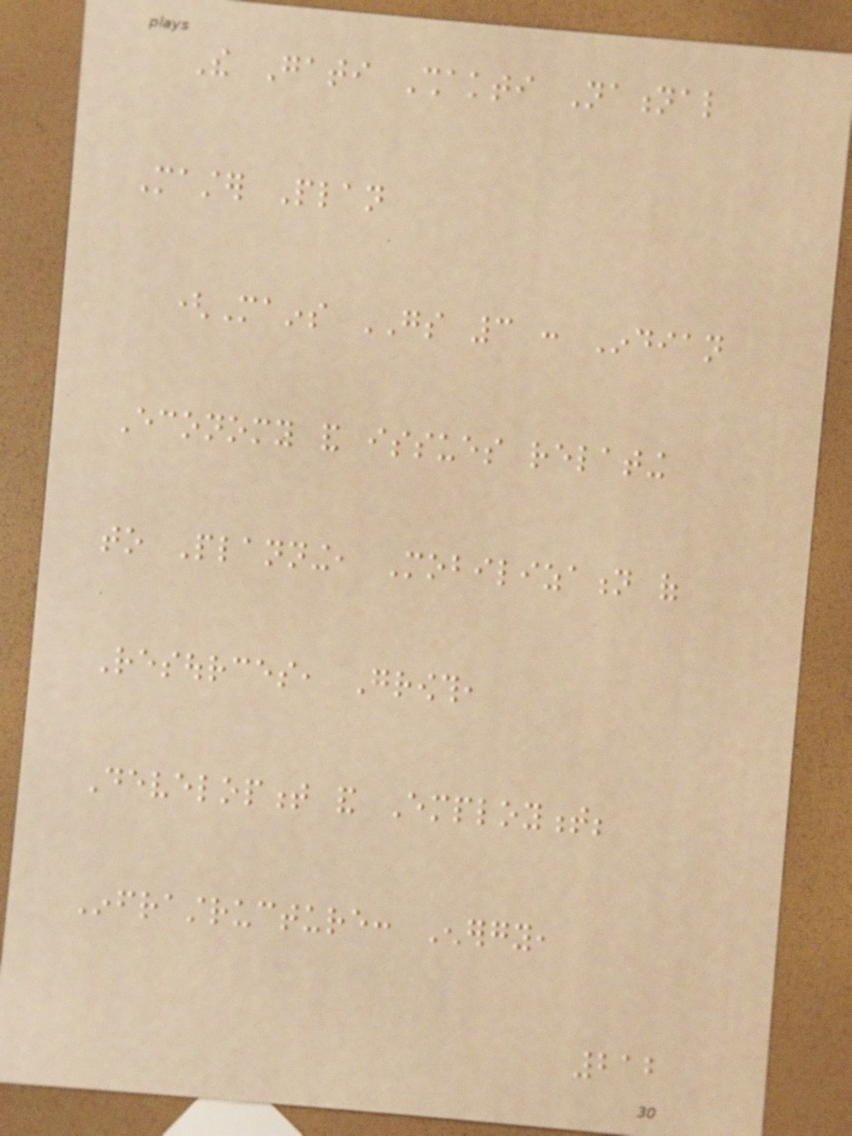The Gati Shakti National
Master Plan
(Mains GS 3 : Indian
Economy and issues relating
to Planning, Mobilization of
Resources, Growth,
Development and Employment;
Infrastructure: Energy,
212
